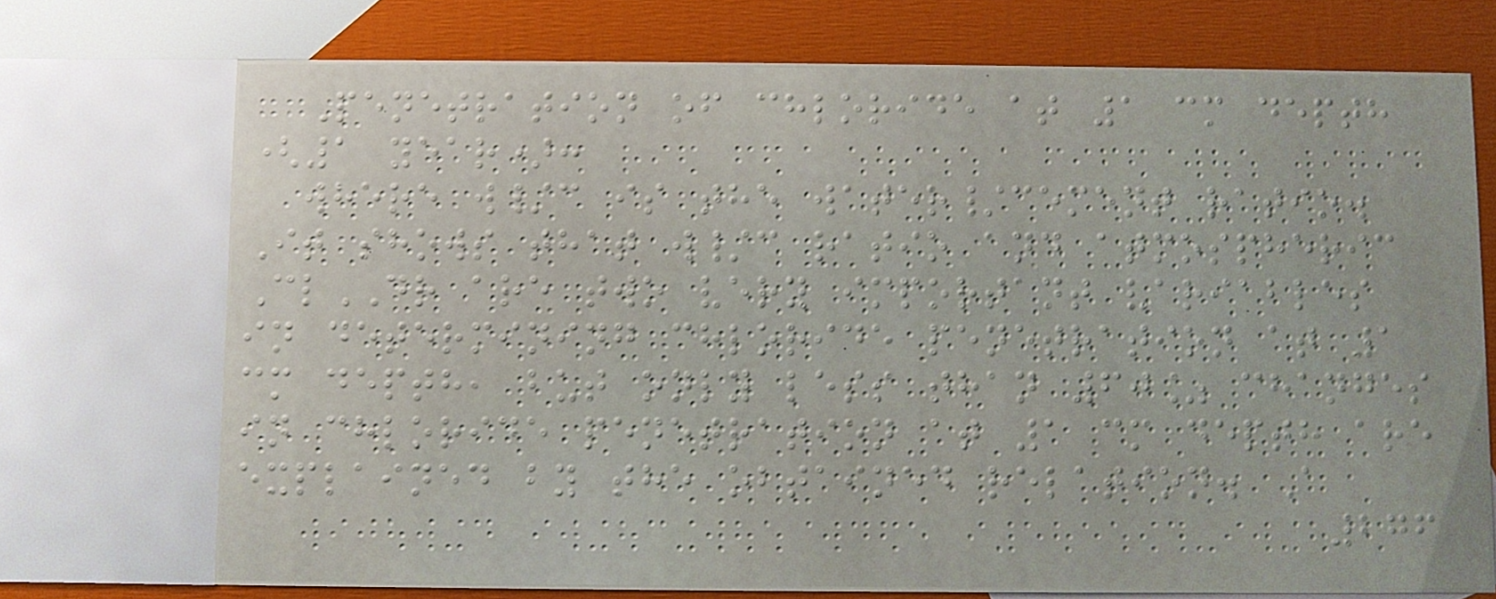Penetration of chloride at 1 cm depth
(1 year):
where w/c is the water/cement ratio.
It shows that w/c ratio and atmospheric
ClDR are two very important variables
in determining chloride penetration at 1
cm depth, but only less than 60% changes
in chloride penetration at 1 cm depth are
explained by the obtained relation. A
276
